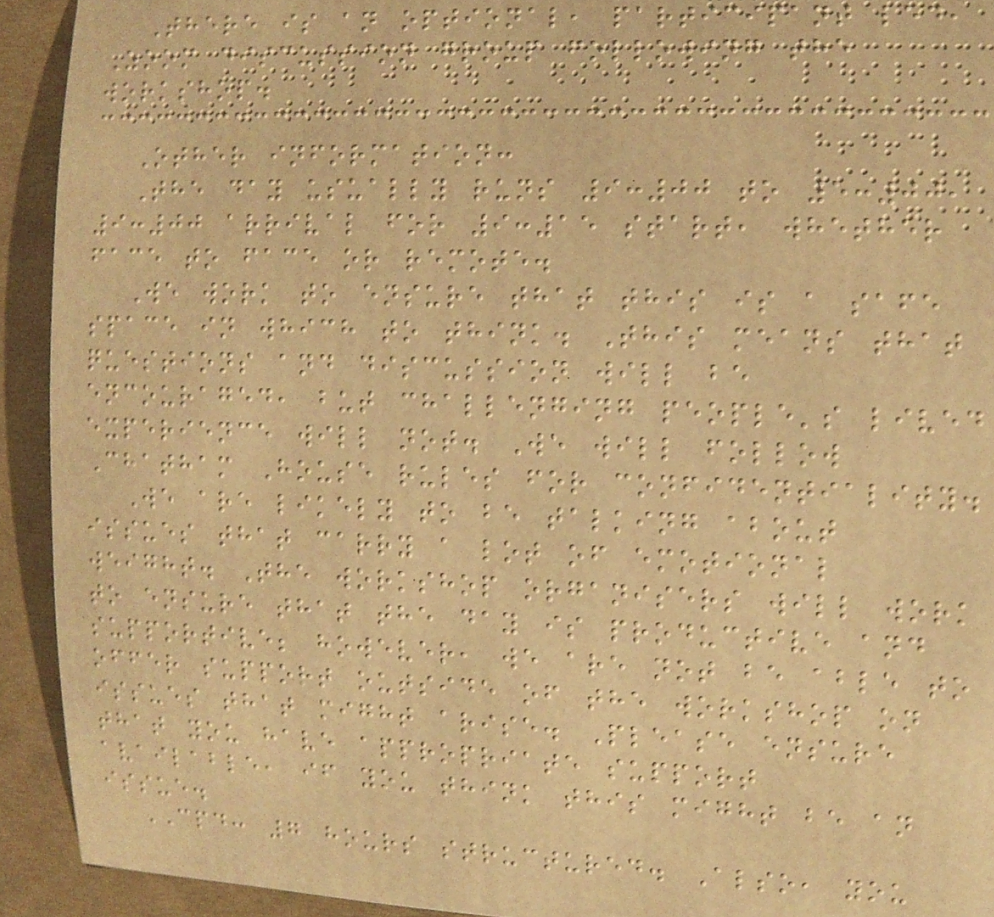There is an optional, participant led,
Zoom discussion group following the
workshop.
Other information:
The day usually runs 9:00 to 5:00,
9:00 arrival for 9:15 start, whether
face to face or remote.
We work to ensure that this is a safe
space in which to think. This means that
questions and discussion will be
encouraged, but challenging people's lived
experience will not. We will follow
Chatham House rules for confidentiality.
We are likely to be talking about
issues that carry a lot of emotional
weight. The workshop organisers will work
to ensure that the day is productive and
supportive; however, we are not be able to
offer support outside of the workshop on
issues that might arise. Please ensure
that you have appropriate support
available, if you think this might be an
issue.
CPD: 7 hours structured. Also, you
